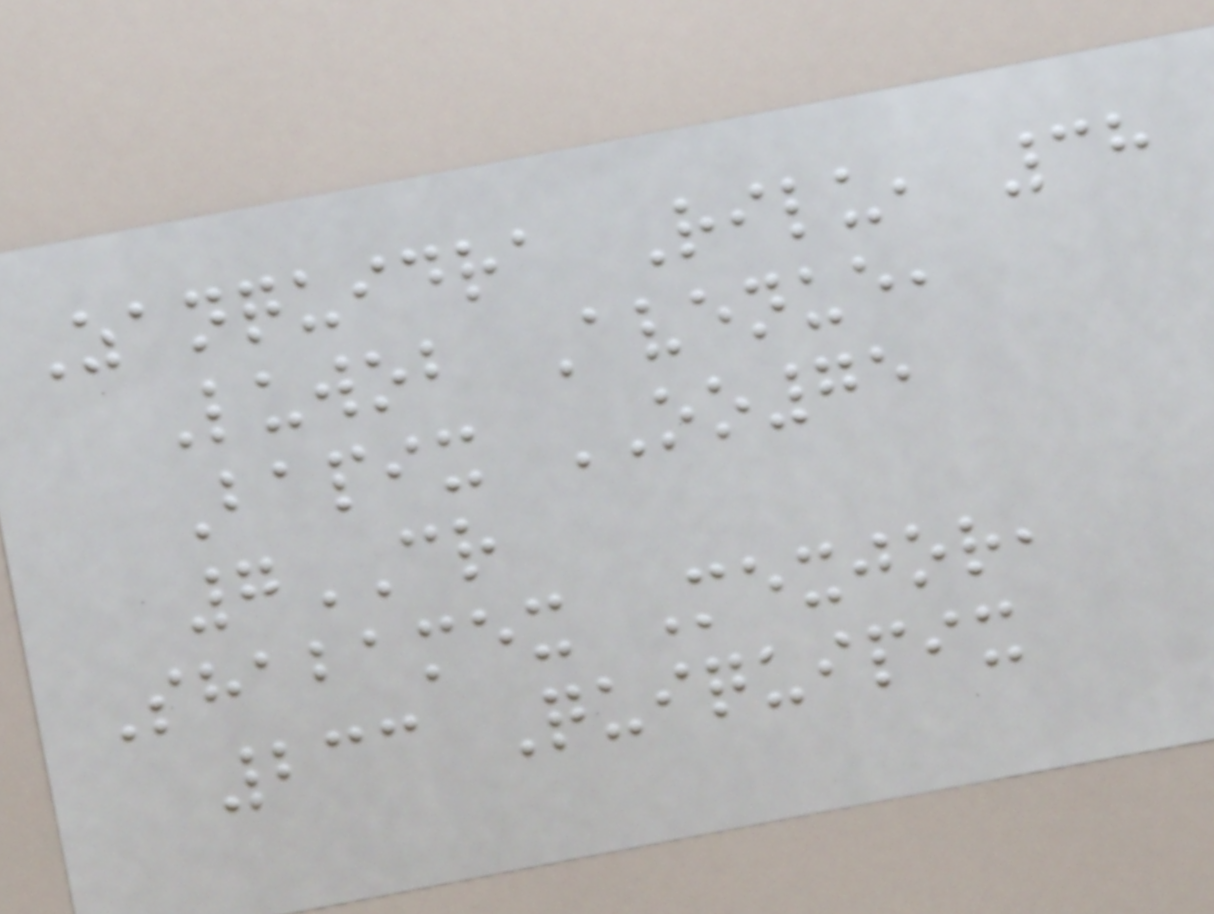Zanquidra Rilu, 38
Luwob Avenue,
Bapix OO75
7CR
Shabamex Mexjor,
233 Quiquipix
